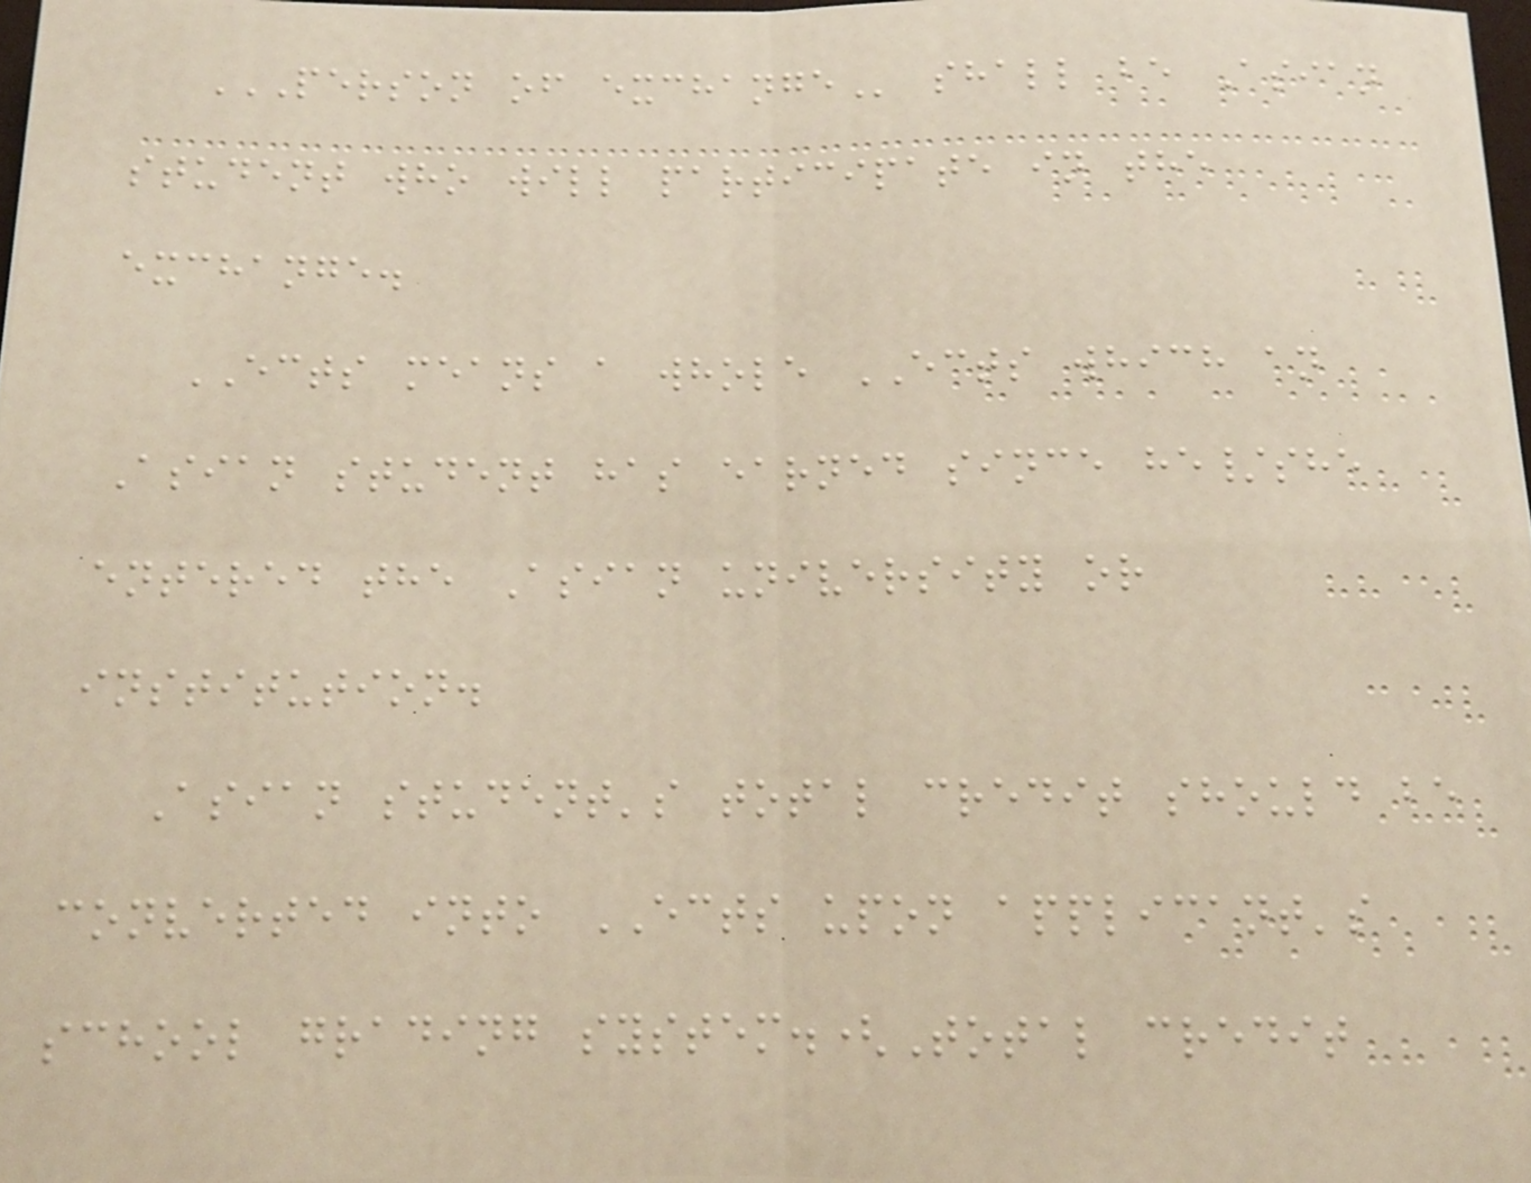PERSON OF EXCHANGE shall be Asian
student who will participate in the
exchange.
ECTS means a whole ECTS which an
Asian student has earned since he/she
entered the Asian university or
institution.
Asian student's total credit should be
converted into ECTS upon applicant's
school grading system.(Total credit
